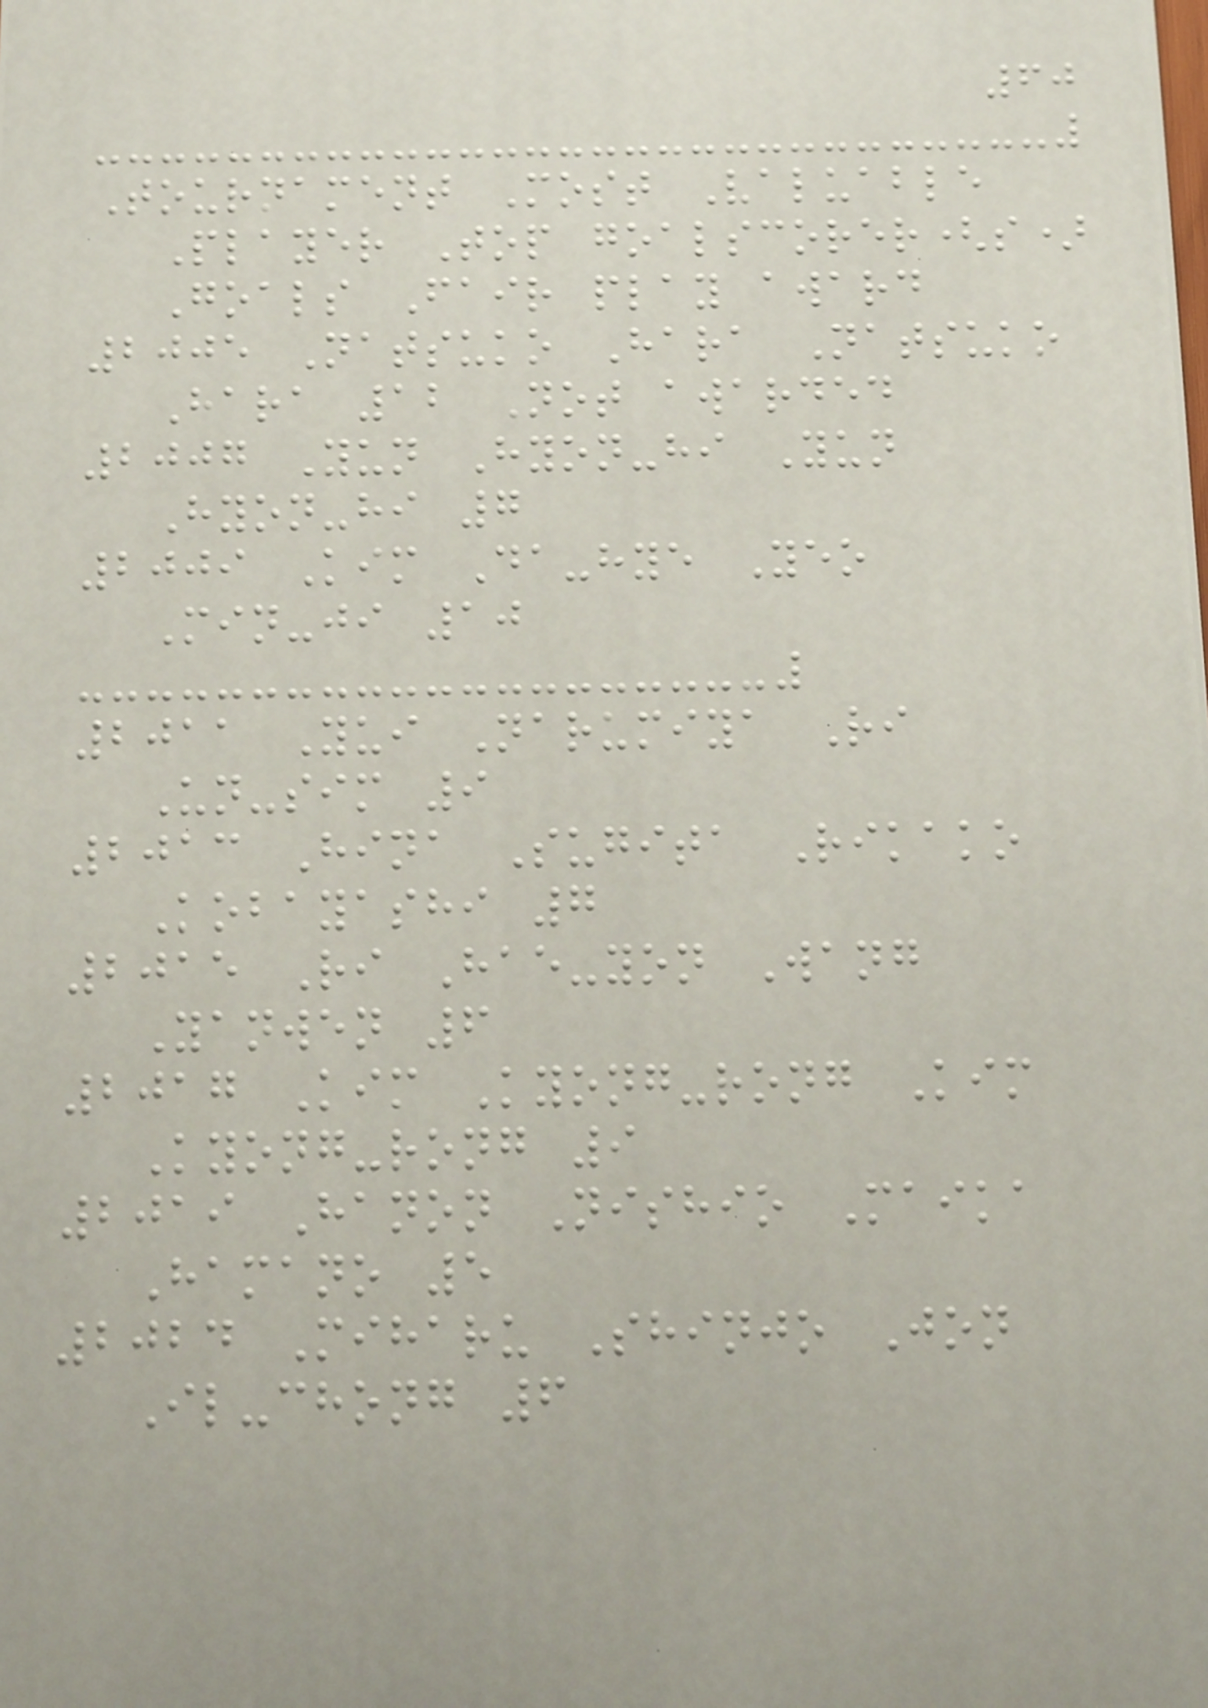60
Tournament Most Valuable
Player Top goalscorer(s)
Goals Fair play award
2005 Natsuko Hara Natsuko
Hara 12 Not awarded
2007 Yun Hyon-hi Yun
Hyon-hi 7
2009 Kim Da-hye Yeo
Min-ji 10
2011 Yui Narumiya Ri
Un-sim 9
2013 Hina Sugita Rikako
Kobayashi 7
2015 Ri Hae-yon Wang
Yanwen 6
2017 Kim Kyong-rong Kim
Kyong-rong 9
2019 Hanon Nishio Maika
Hamano 5
2024 Miharu Shinjo Jon
Il-chong 6
